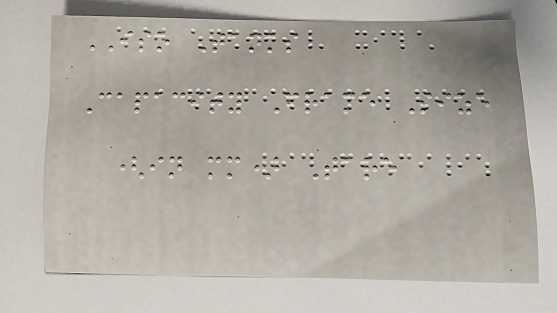ISO Tanks
Capacity Frame Size
(in mm) Tare
